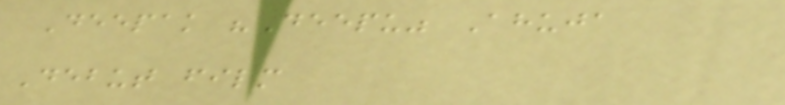Deepak "Deepu" Ahuja
Debut film
